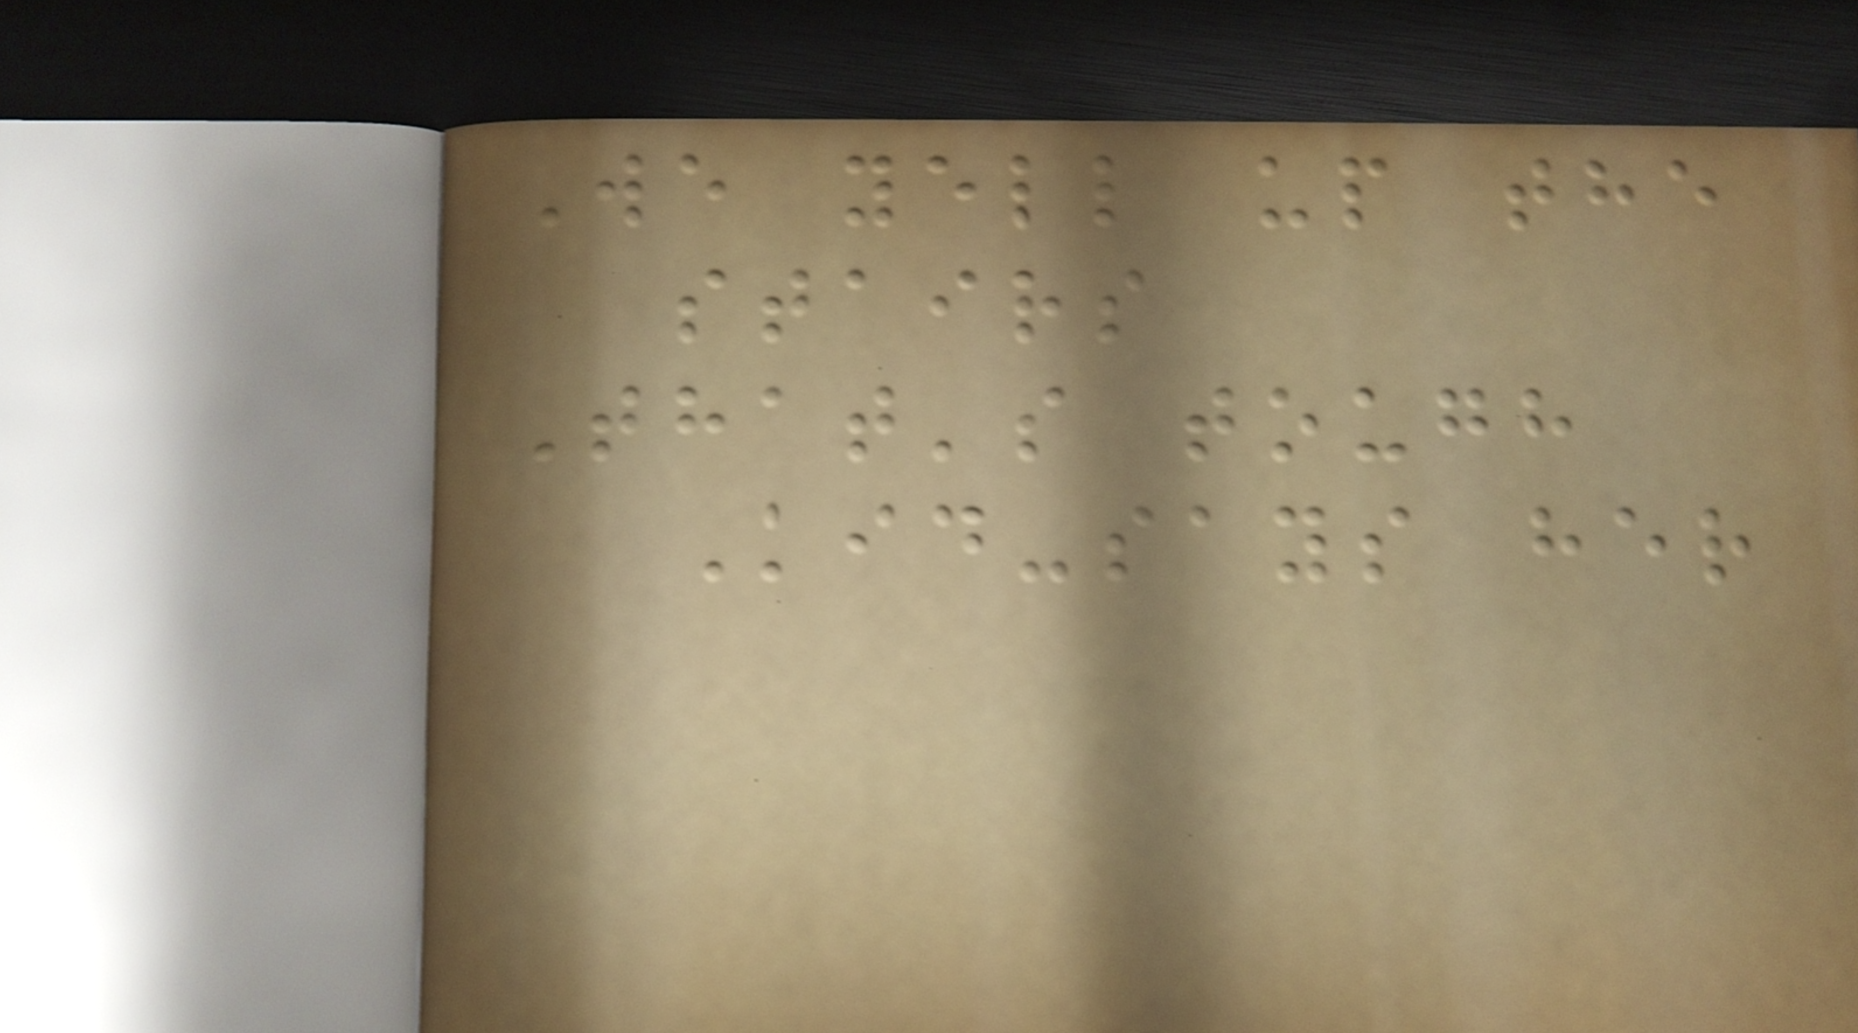We yell up the
stairs
That's tough
Kid-says her
